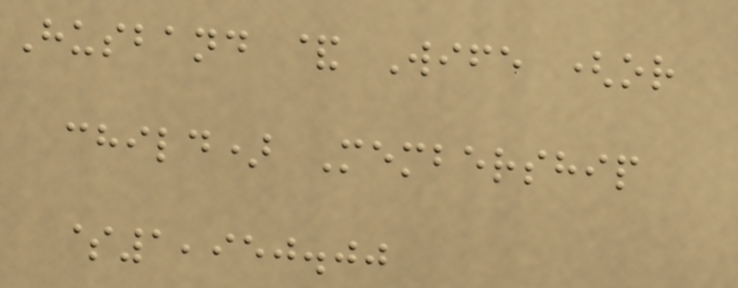Husband & Wife (or
child) Membership
$1,950.00
